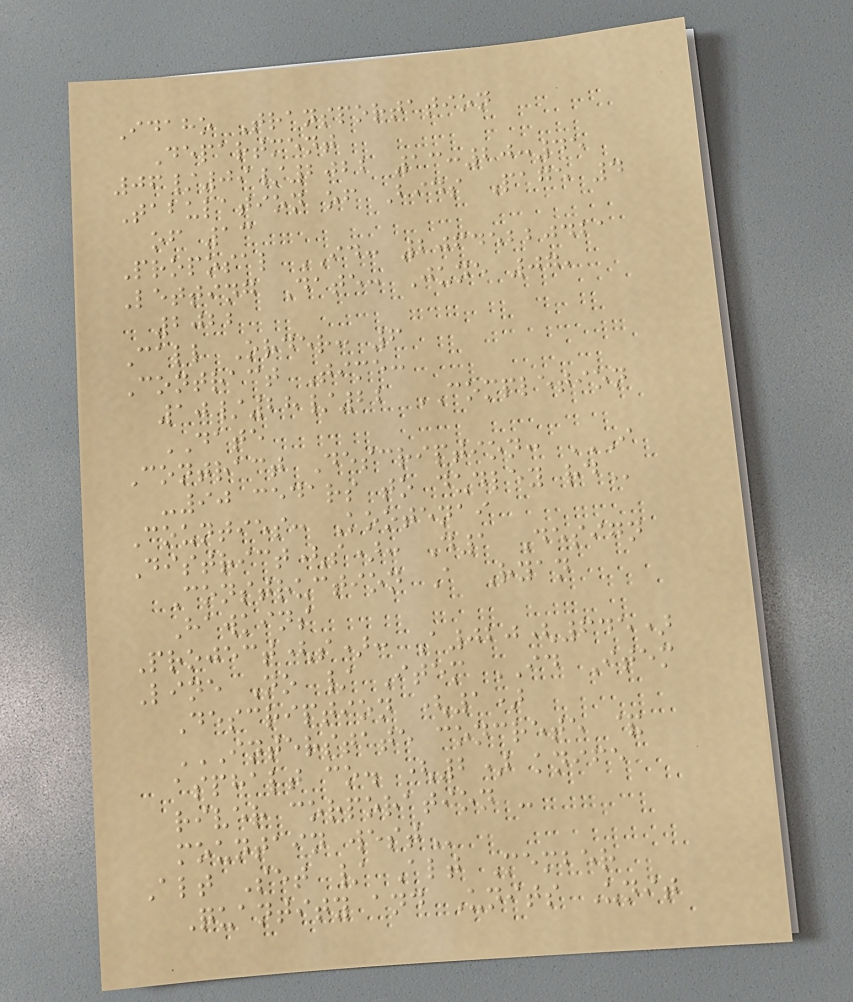Idaho Transportation
Department
06/09/2022 13:20:45
Tabulation of Bids Page 4
of 13
Proposal ID: 20645220421
Letting Date: June 07,
2022
Call Order: 6
Contract Time:
10/28/22 COMPLETION
DATE
Contract Description: I
-90 CEDARS TO DUDLEY RD
Counties: Kootenai
District(s): D1 Design
Construction A Ryan
Hawkins
Project(s): A020(645)
Line No / Item ID Item
Description (1)
INTERSTATE CONCRETE &
ASPHALT CO. (2) KNIFE
RIVER CORPORATION -
MOUNTAIN WEST
Alt Set / Alt Member
Quantity and Units Unit
